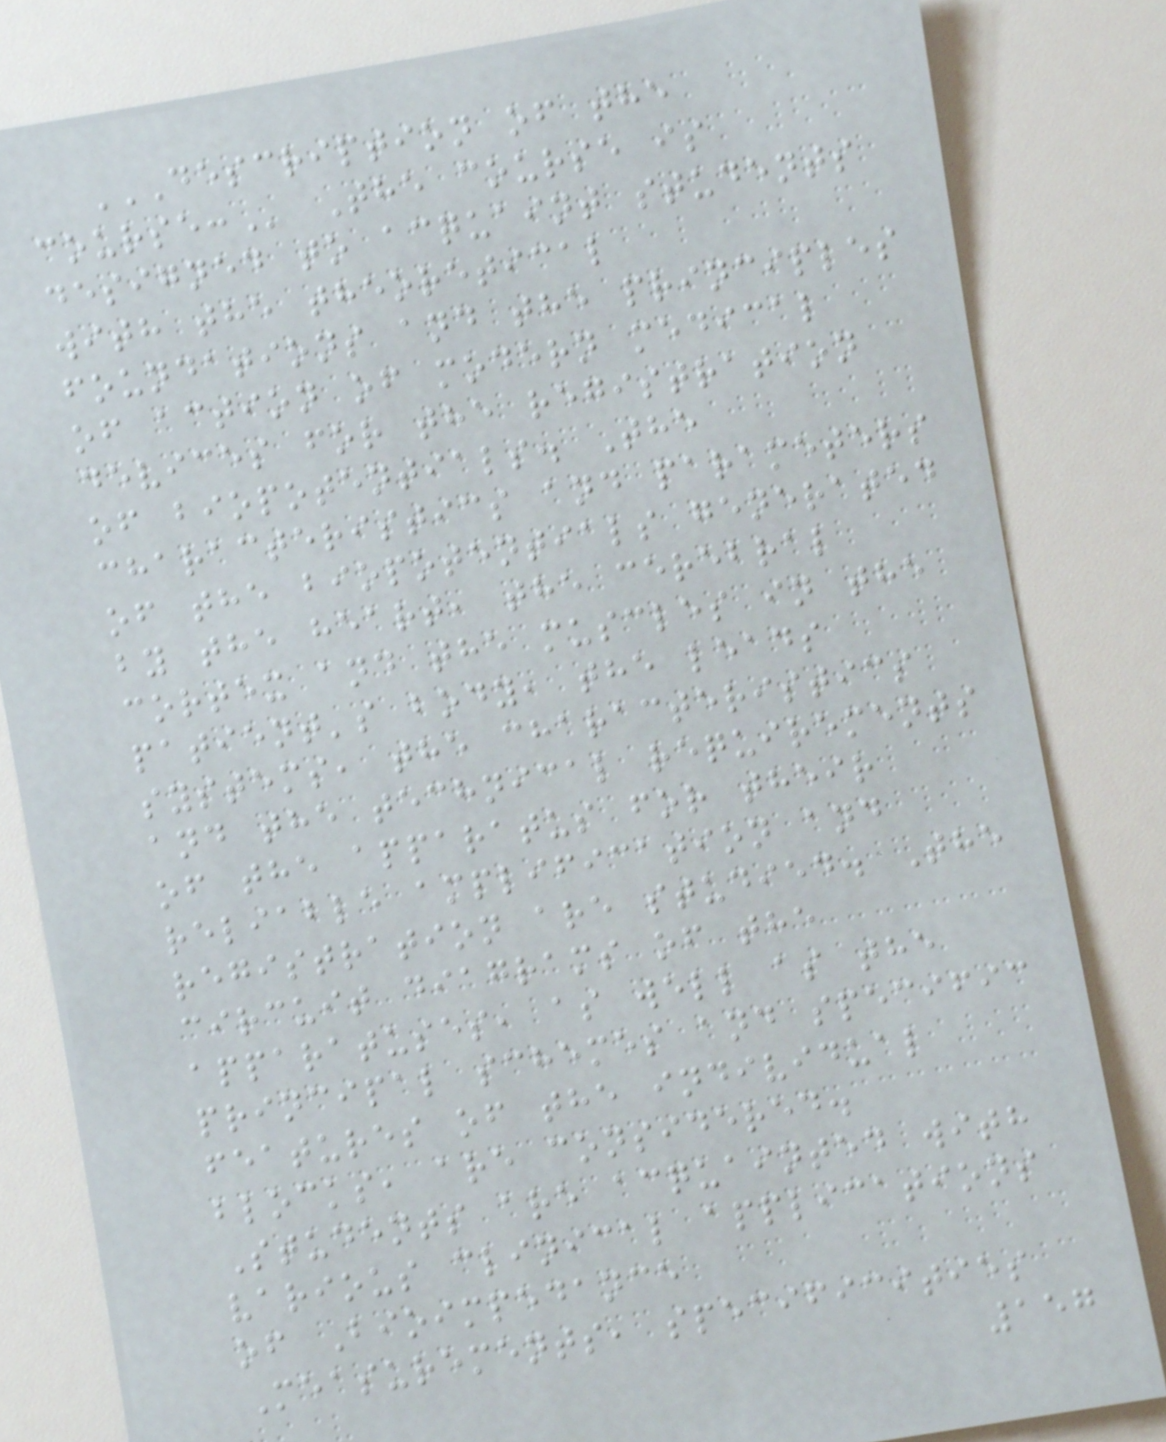DESCRIPTION OF THE
COURSE: The course is
designed to acquaint students
with the theoretical
foundations and the principles
of action of modern medical
devices for the registration
of biopotentials. The
characteristics and parameters
of the biopotentials generated
by the heart, the cerebral
cortex and the muscles in the
patient's body, the leads
systems, the characteristics
and the technical requirements
of the apparatus for their
reliable amplification and
registration are studied. The
circuit diagrams of the
apparatuses, as well as the
principal schemes and specific
features of the individual
blocks, are considered.
Students are acquainted with
various clinical applications
of Bioimpedance
Measurements, specificities
157
